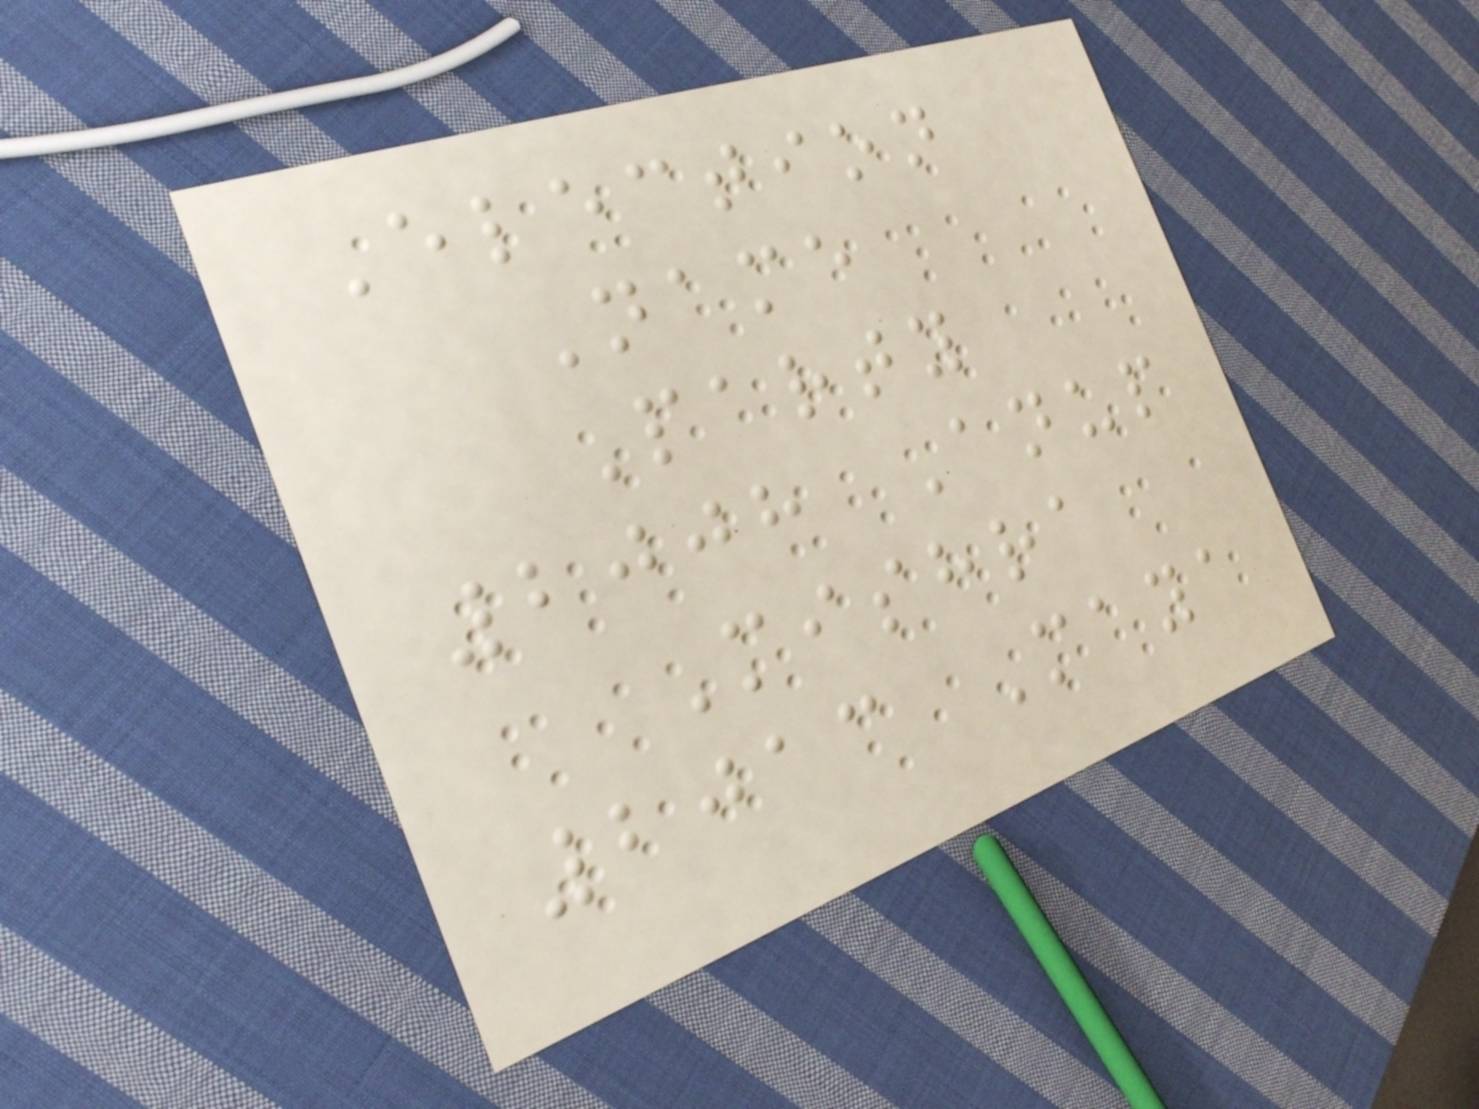Election
Name
Party
2008 Anup
Mishra
2013 Maya
